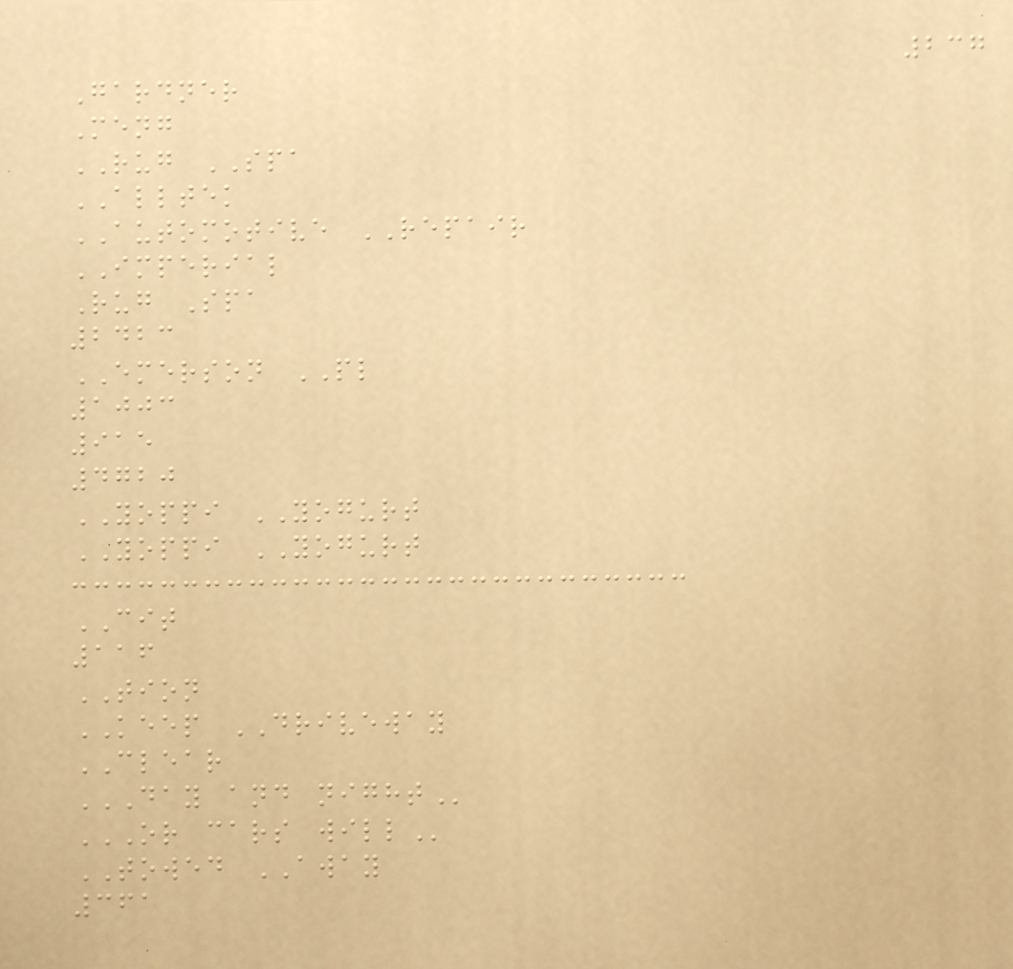237
Gardner
Meng
RUG SPA
ALLTEK
AUTOMOTIVE REPAIR
IMPERIAL
Rug Spa
2423
EMERSON PL
1003
915
4720
YOPPI YOGURT
YOPPI YOGURT
CIT
116
TION
KEEP DRIVEWAY
CLEAR
DAY AND NIGHT
OR CARS WILL
TOWED AWAY
361
